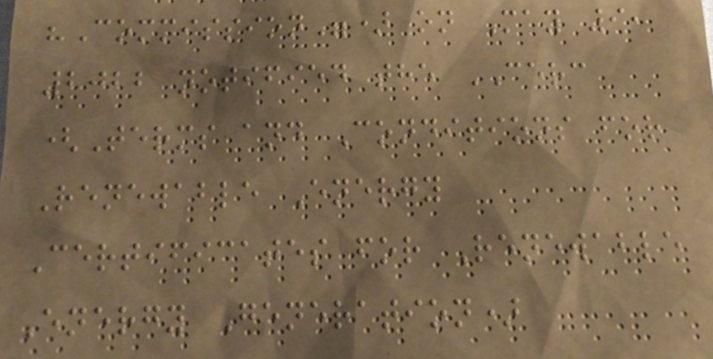"Commission") on May 9,
2022 notified the CERC
(Terms and Conditions for
Renewable Energy
Certificates for Renewable
Energy Generation)
